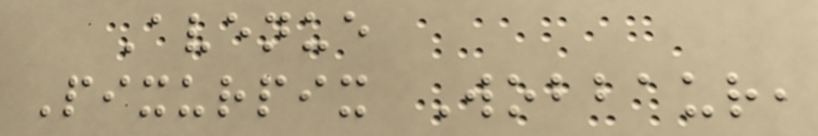Avenue
Pixurpix Wobbaur,
